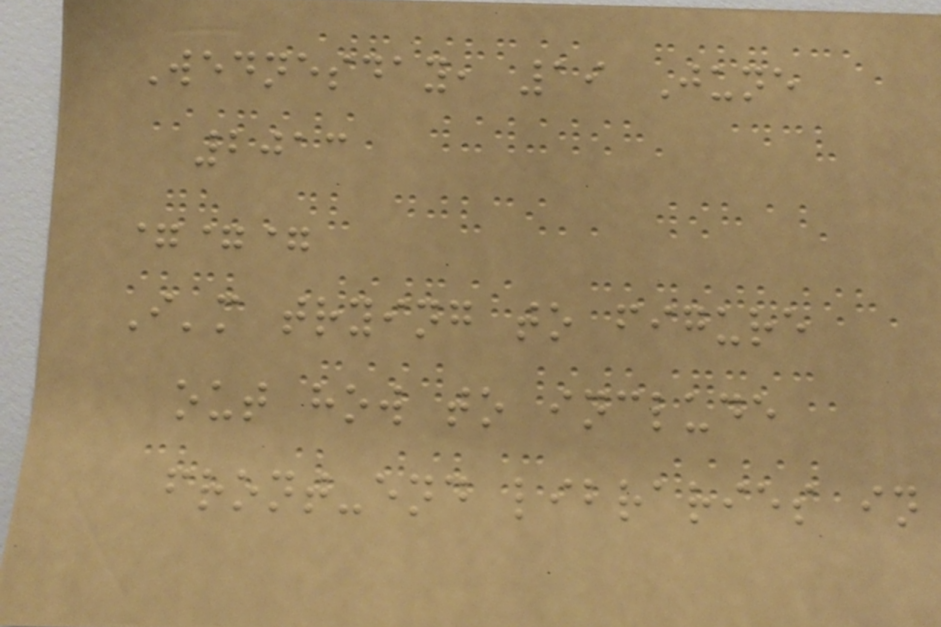Wednesday, 19 June
2013
===
I'm trying to figure
out how to include
front-end libraries in
